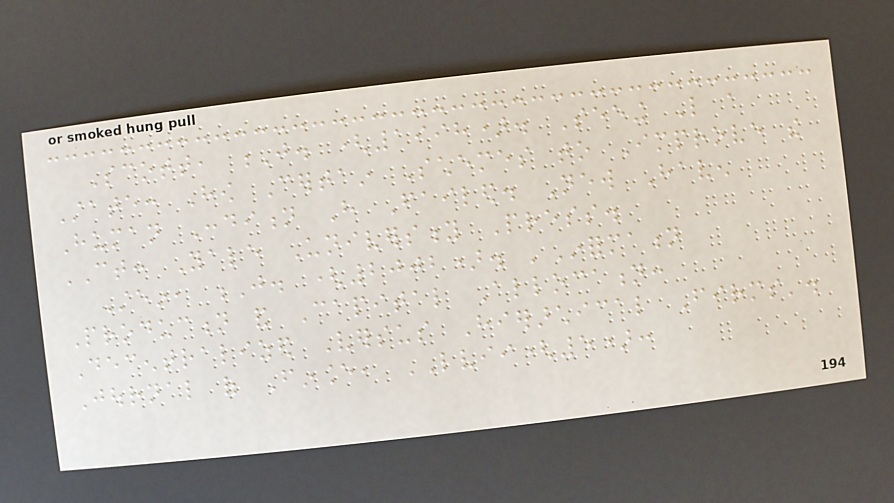Scott, J. (1998). Seeing Like a
State: How Certain Schemes to Improve the
Human Condition Have Failed. New Haven
CT: Yale University Press.
Stein, J. (2002). 'Information
Production and Capital Allocation:
Decentralized Versus Hierarchical Firms'.
Journal of Finance, LVII(5):
